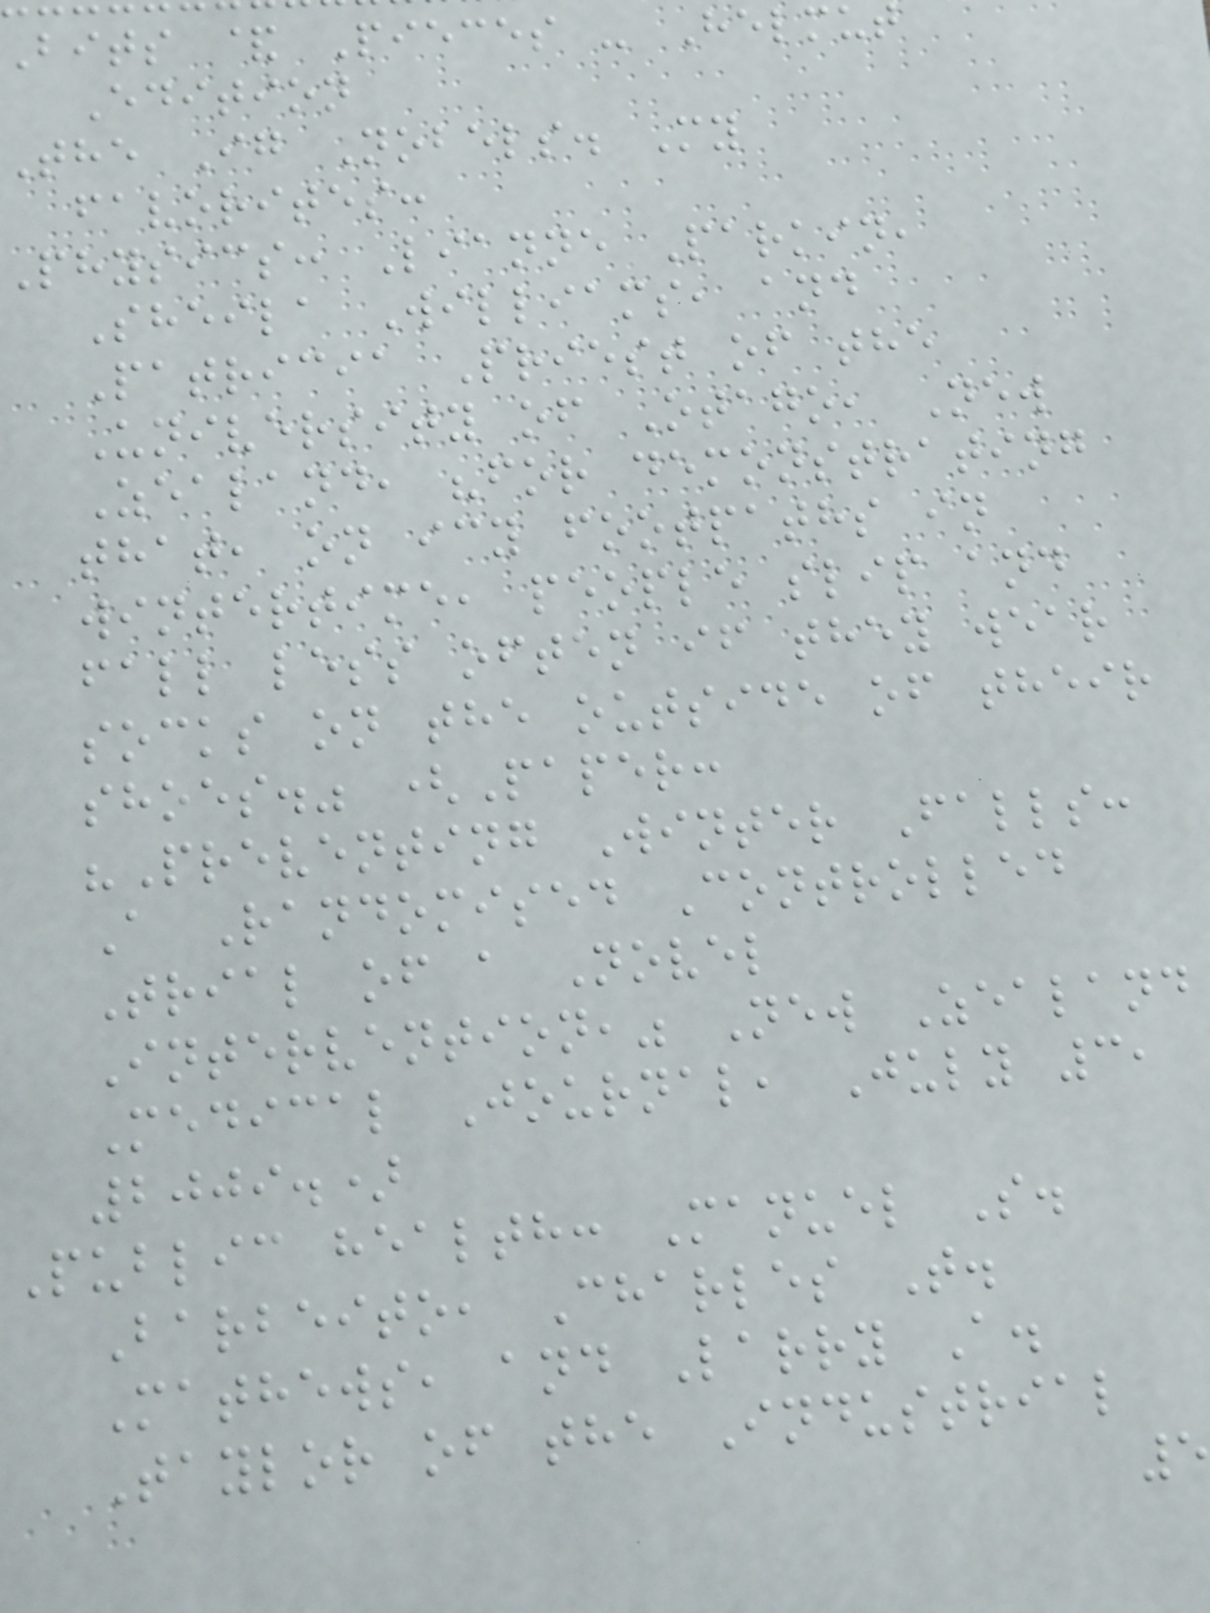Bits & Pieces - Helmut
Edition
The Ig Nobels. My
favorites:
Physics: Lianne Parkin,
Sheila Williams, and
Patricia Priest of the
University of Otago, New
Zealand, "for demonstrating
that, on icy footpaths in
wintertime, people slip and
fall less often if they wear
socks on the outside of their
shoes." (Paper:
"Preventing Winter Falls:
A Randomised Controlled
Trial of a Novel
Intervention," New Zealand
Medical Journal, July 3,
2009.)
Public health: Manuel S.
Barbeito, Charles T.
Mathews, and Larry A.
Taylor of the Industrial
